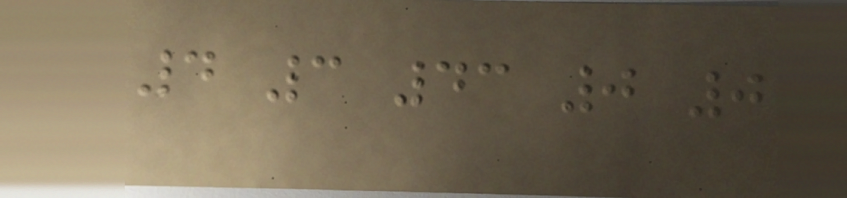4 3 43 0 0
